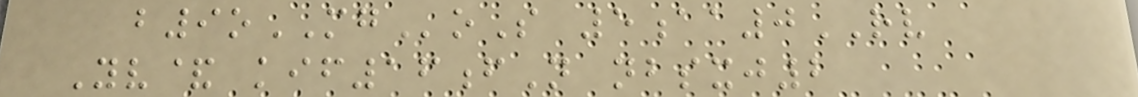b9oMGoS 5aa0RV
Yv& kif16fN nbsxj2
